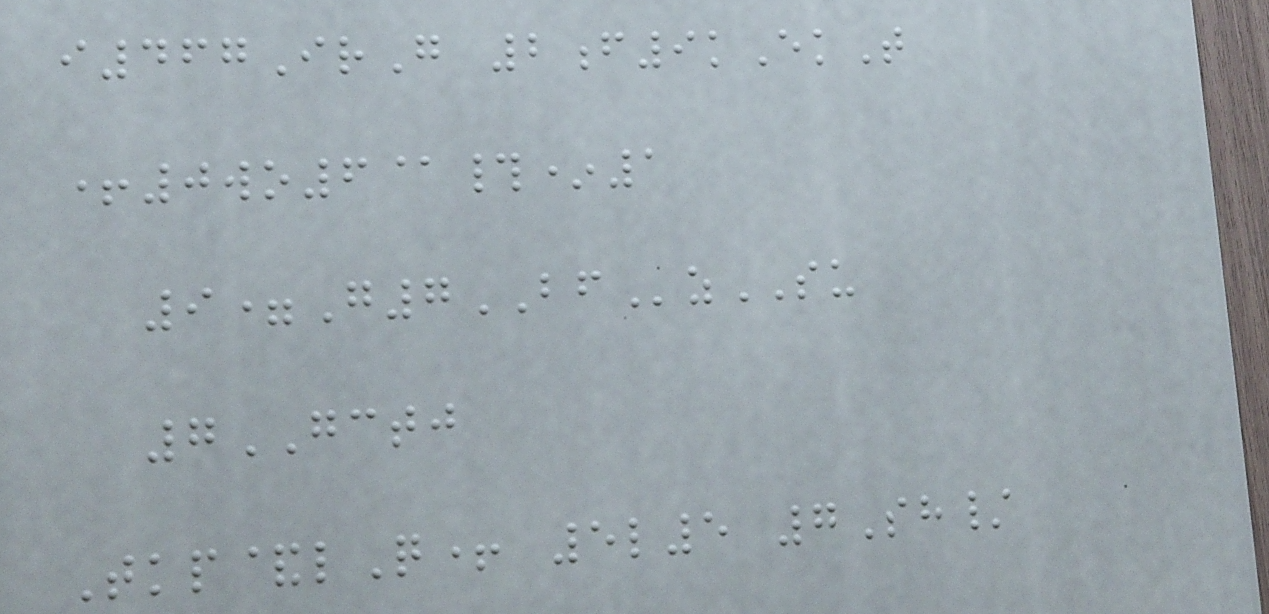i467IrG 2f9kEkT
+0wo6@#*1
9=G7BFzSU
7GCTJ
Tkp&lQ+ 5l5 7Sh/
